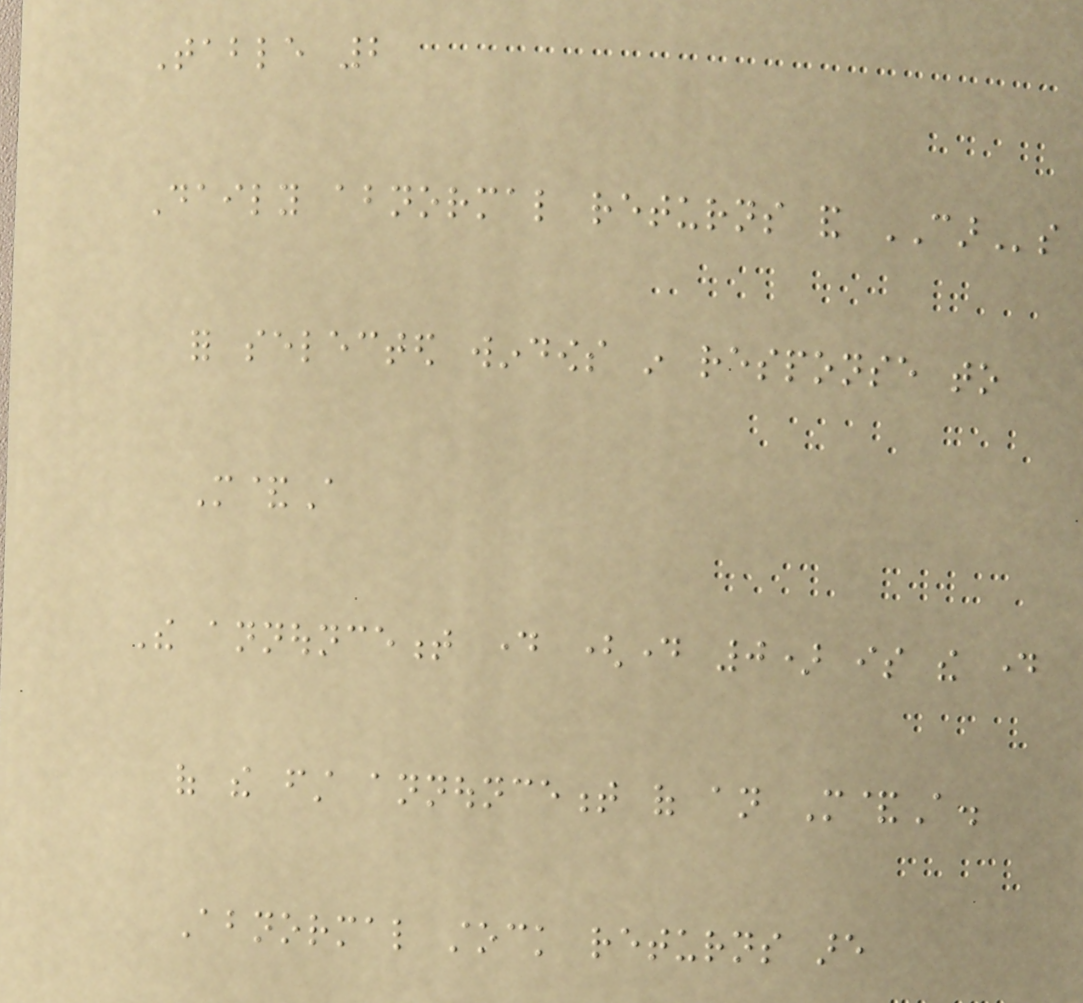Table 2
Daily abnormal returns and CARs
for selected windows in response to
M&A
The announcement day (day 0) is the day
of the first announcement of an M&A.
Abnormal stock returns are
